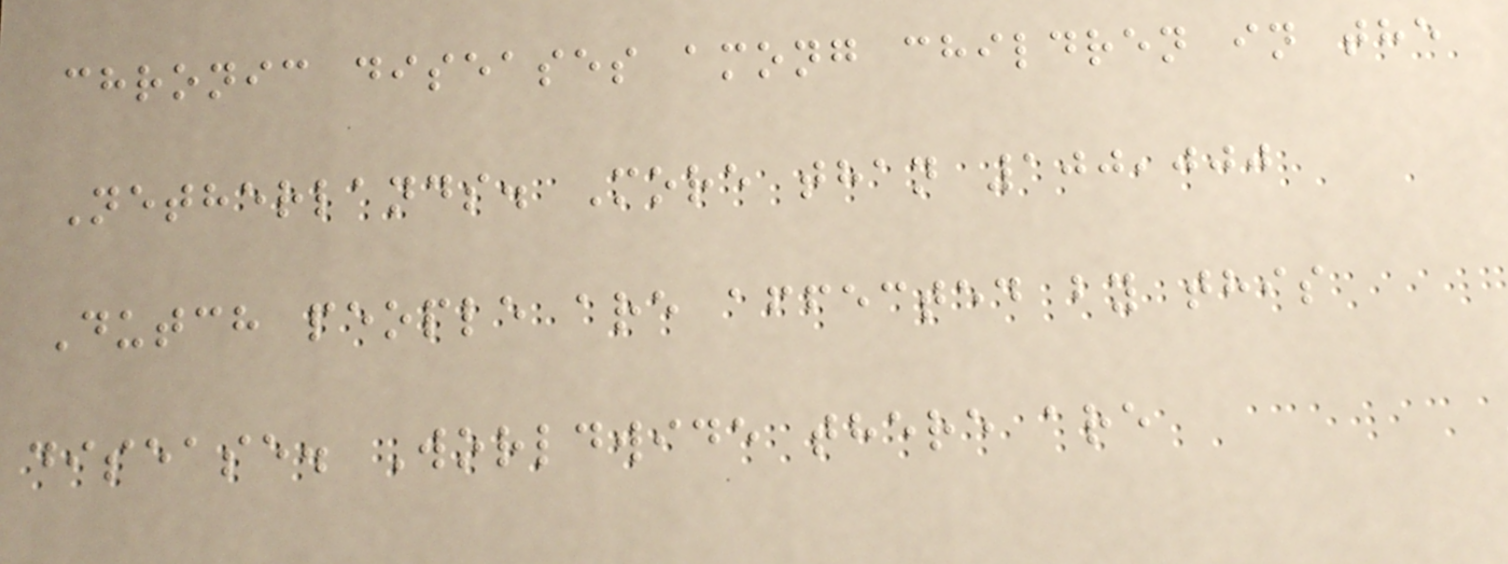chronic diseases among children in the
Netherlands. More than 100,000
Dutch people are affected by this
disease. Worldwide there are
